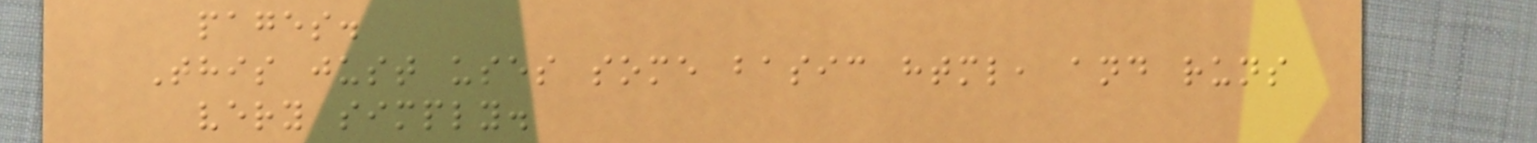pages.
This just uses some basic html, and runs
very simply.
